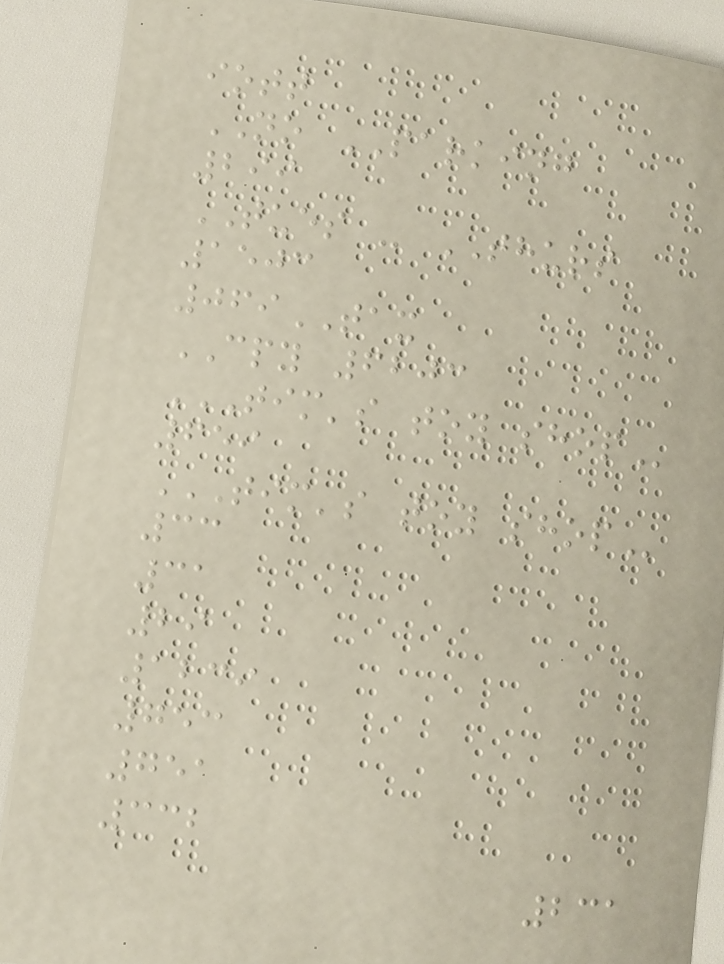iott
NO PARKING
299
TUES - THURS
1503
069TAX
CPY 6203
TIM'S TOY SHOP
659
TIM'S TOY SHOP
33
31
29
1239
753
751
332
231
